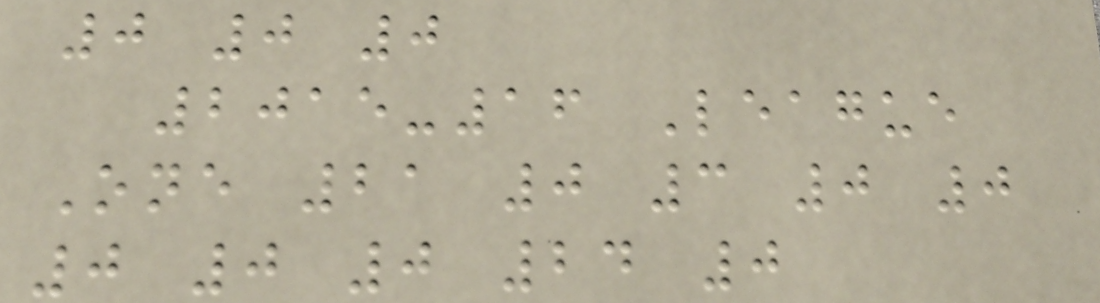0 0 0
2015-16 League
One 21 0 3 0 0
0 0 0 24 0
